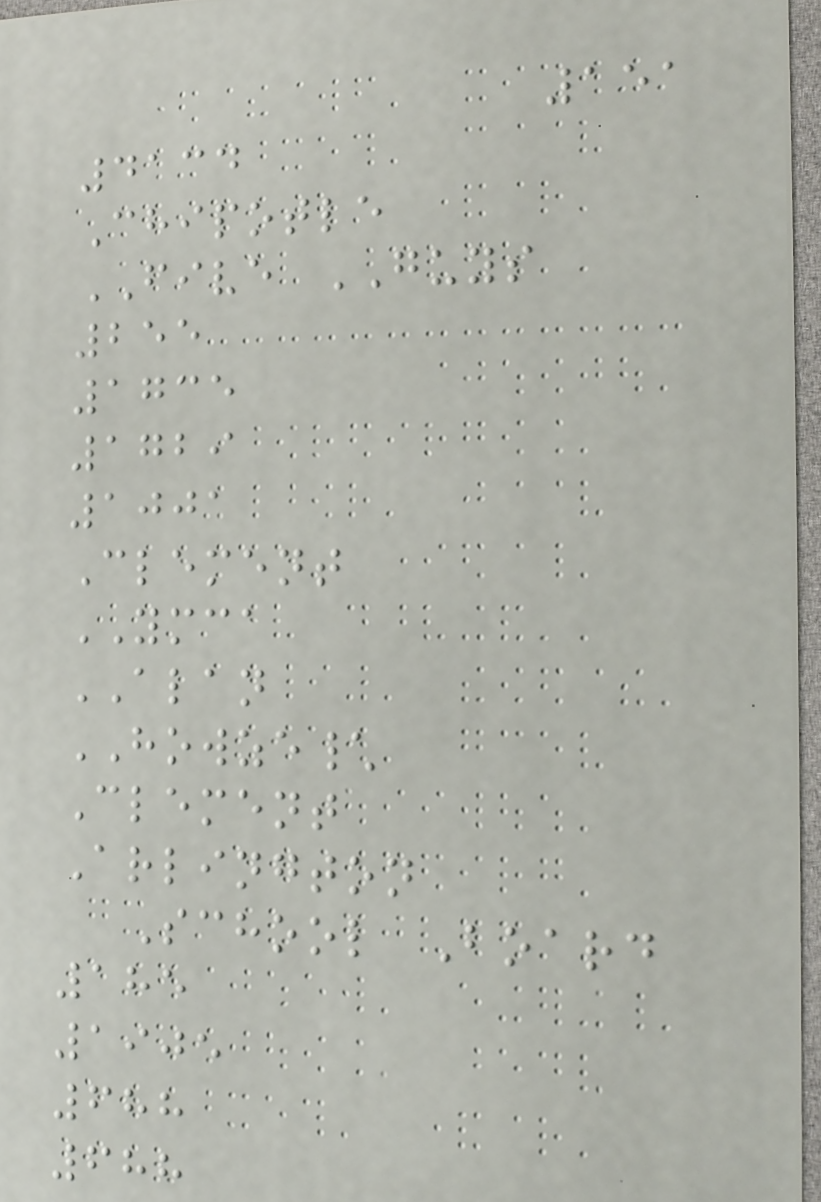151
4134
Chipotle
FIVE GUYS
255
1735
1729
1001
Clement
YMCA
ALAN
HOWZE\
Clement
Arlington
School Board
185
1905
688
688
